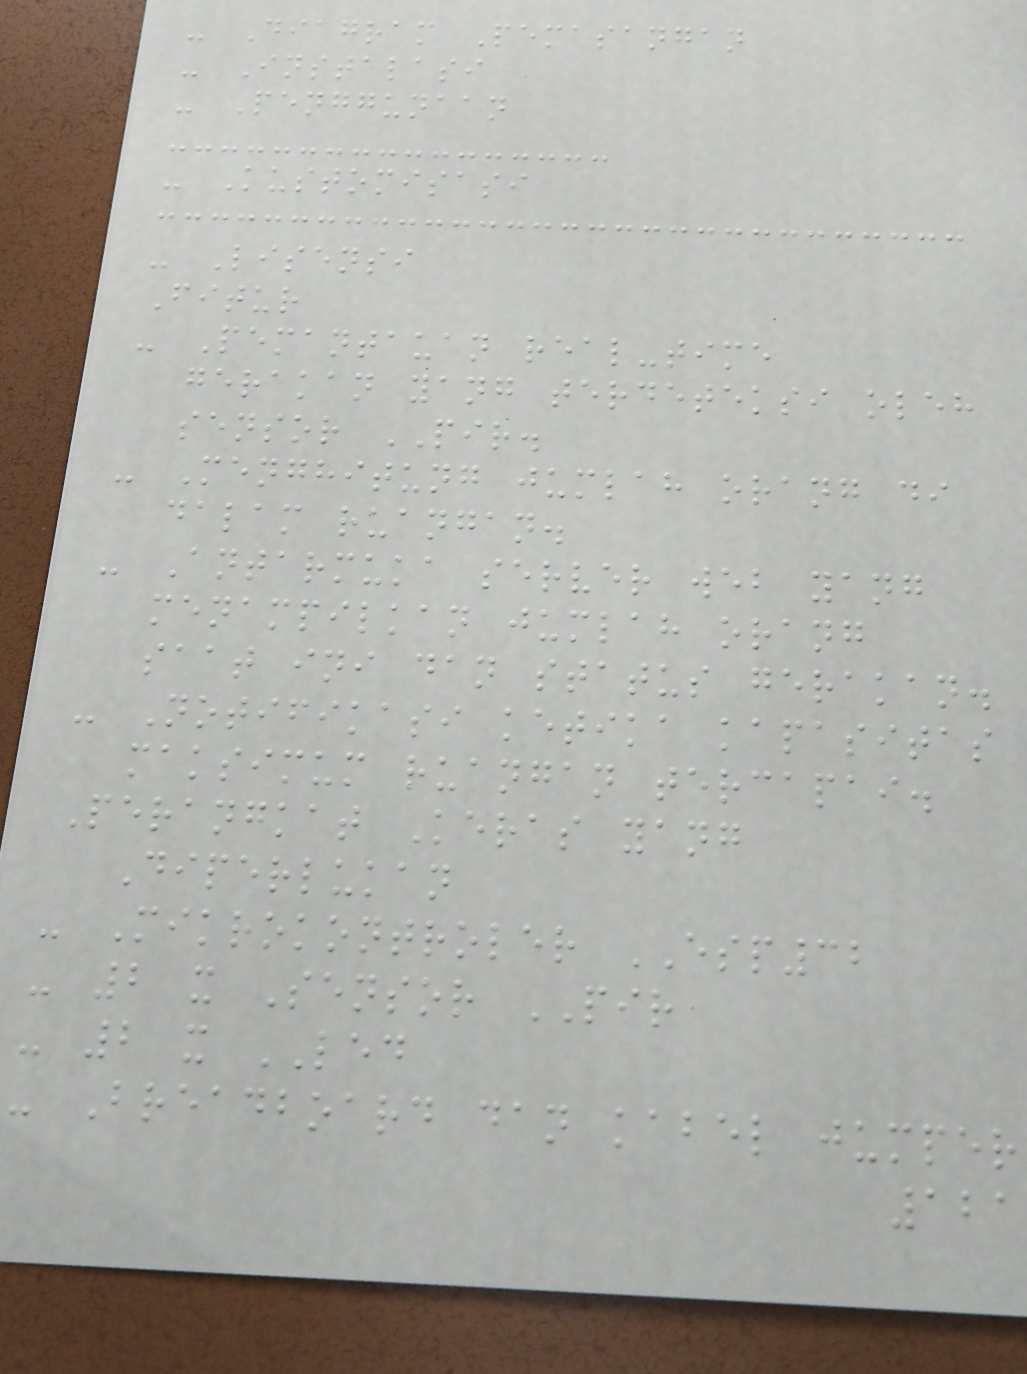- Diagram Pemasangan
- Instalasi
- Penggunaan
- Kustomisasi
- Lisensi
Fitur
- Pemantauan real-time
gerakan yang terdeteksi oleh
sensor PIR.
- Menghitung jumlah orang di
dalam ruangan.
- Antarmuka server web yang
menampilkan jumlah orang
saat ini dan status gerakan.
- Notifikasi ketika kapasitas
maksimum ruangan tercapai.
Perangkat Keras yang
Diperlukan
- Mikrokontroler ESP32
- 2 x Sensor PIR
- 2 x LED
- Breadboard dan kabel jumper
121
